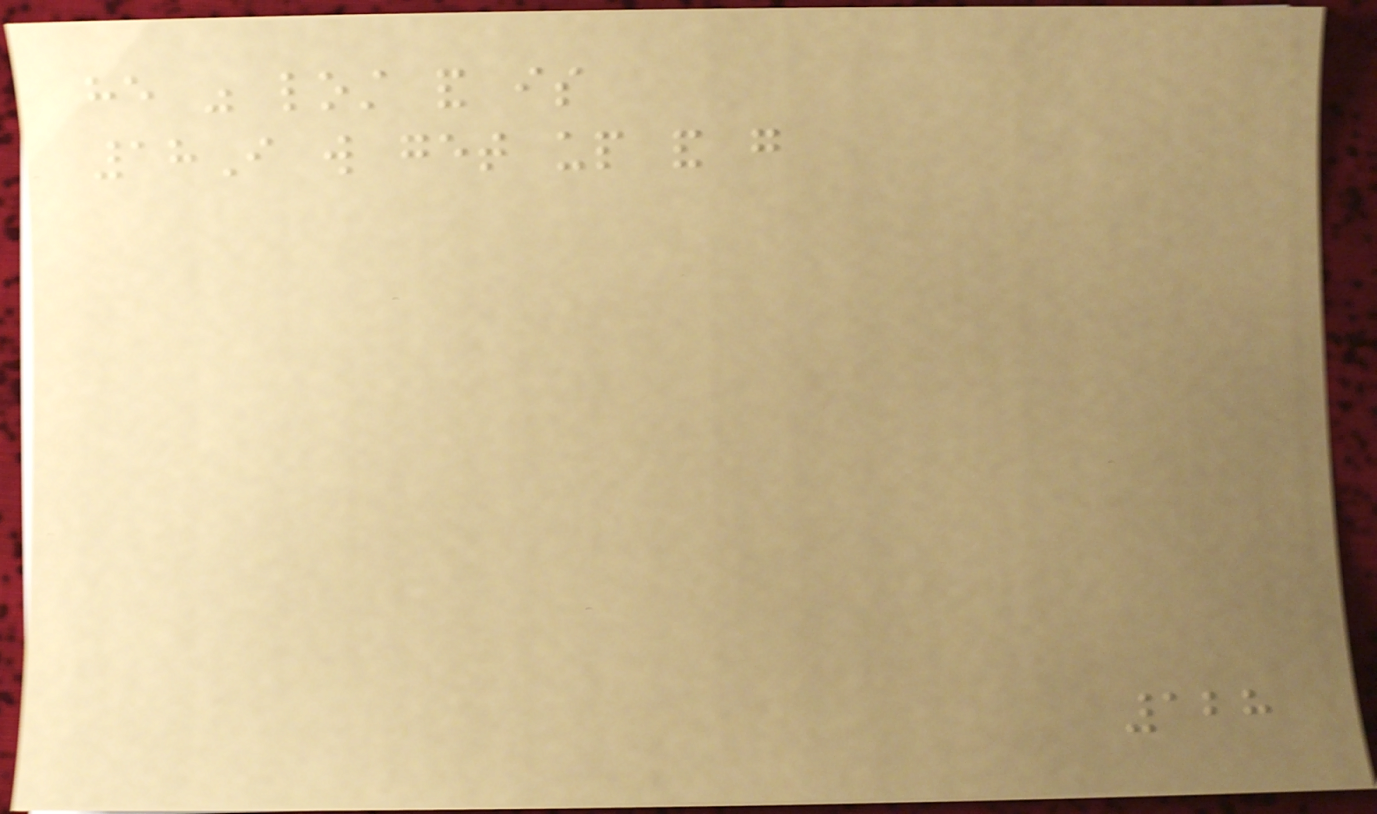he was lost and is
18I will get up and go
128
